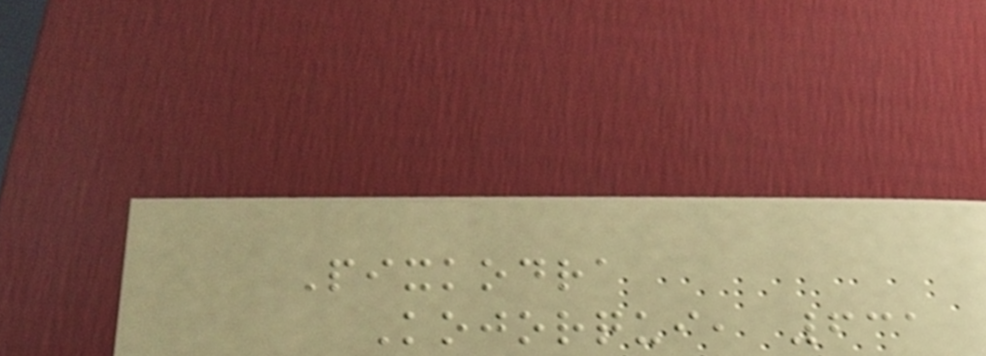Pixkodra
Kojorqui, 631
